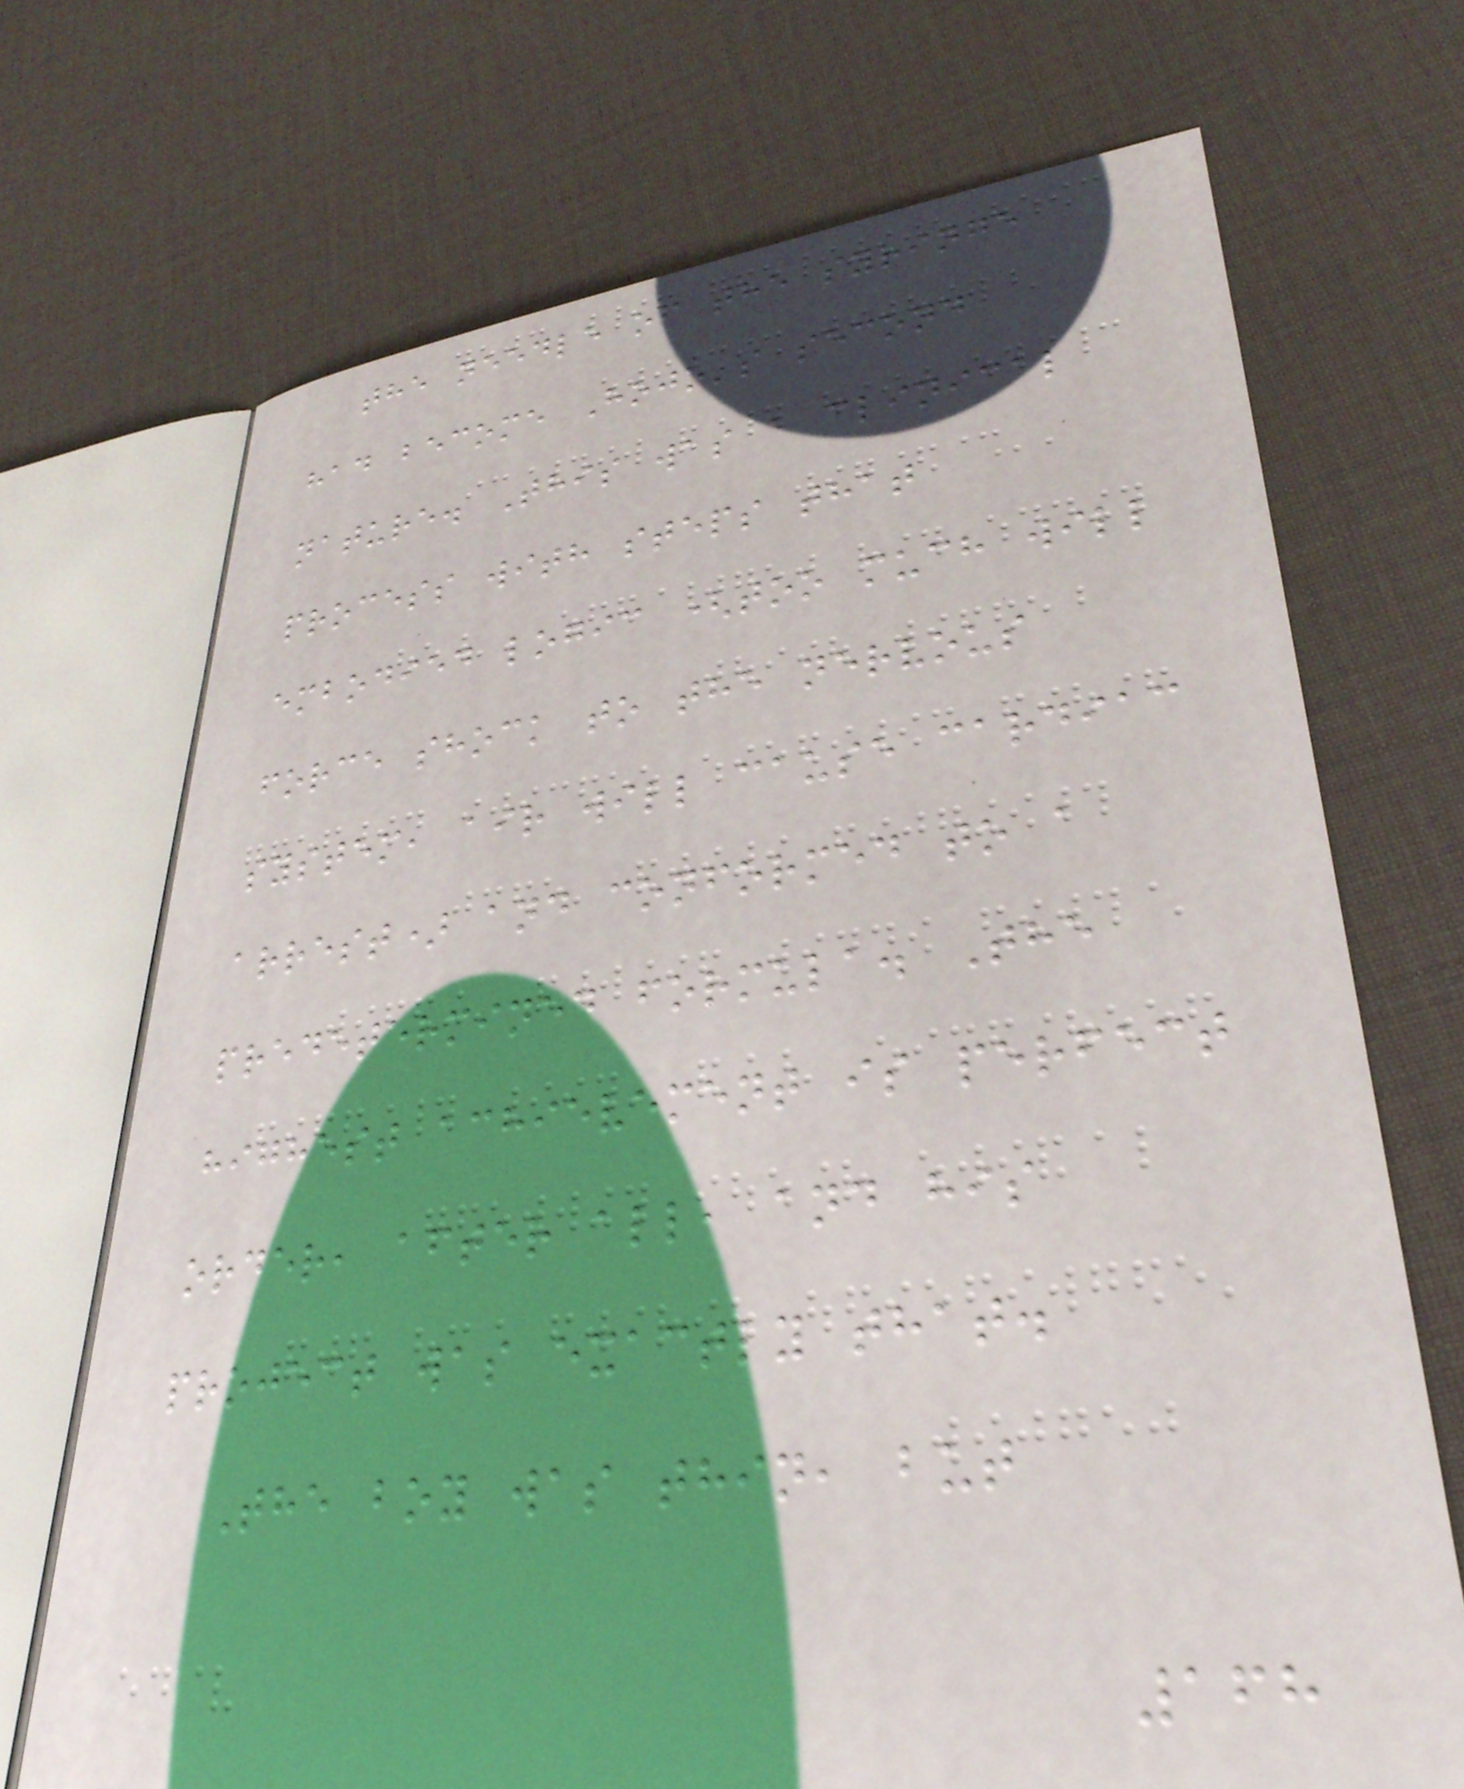the needle of the syringe
had become Hojo's second
nature. This was a clinical
process with steps that
embodied logic (too much will
force shock to the nervous
system, air will cause cardiac
arrest) and conformed to a
predetermined formula. The
highest achievement is perfect
order, after all, and his
project was exactly that.
The boy was thin, but
168
